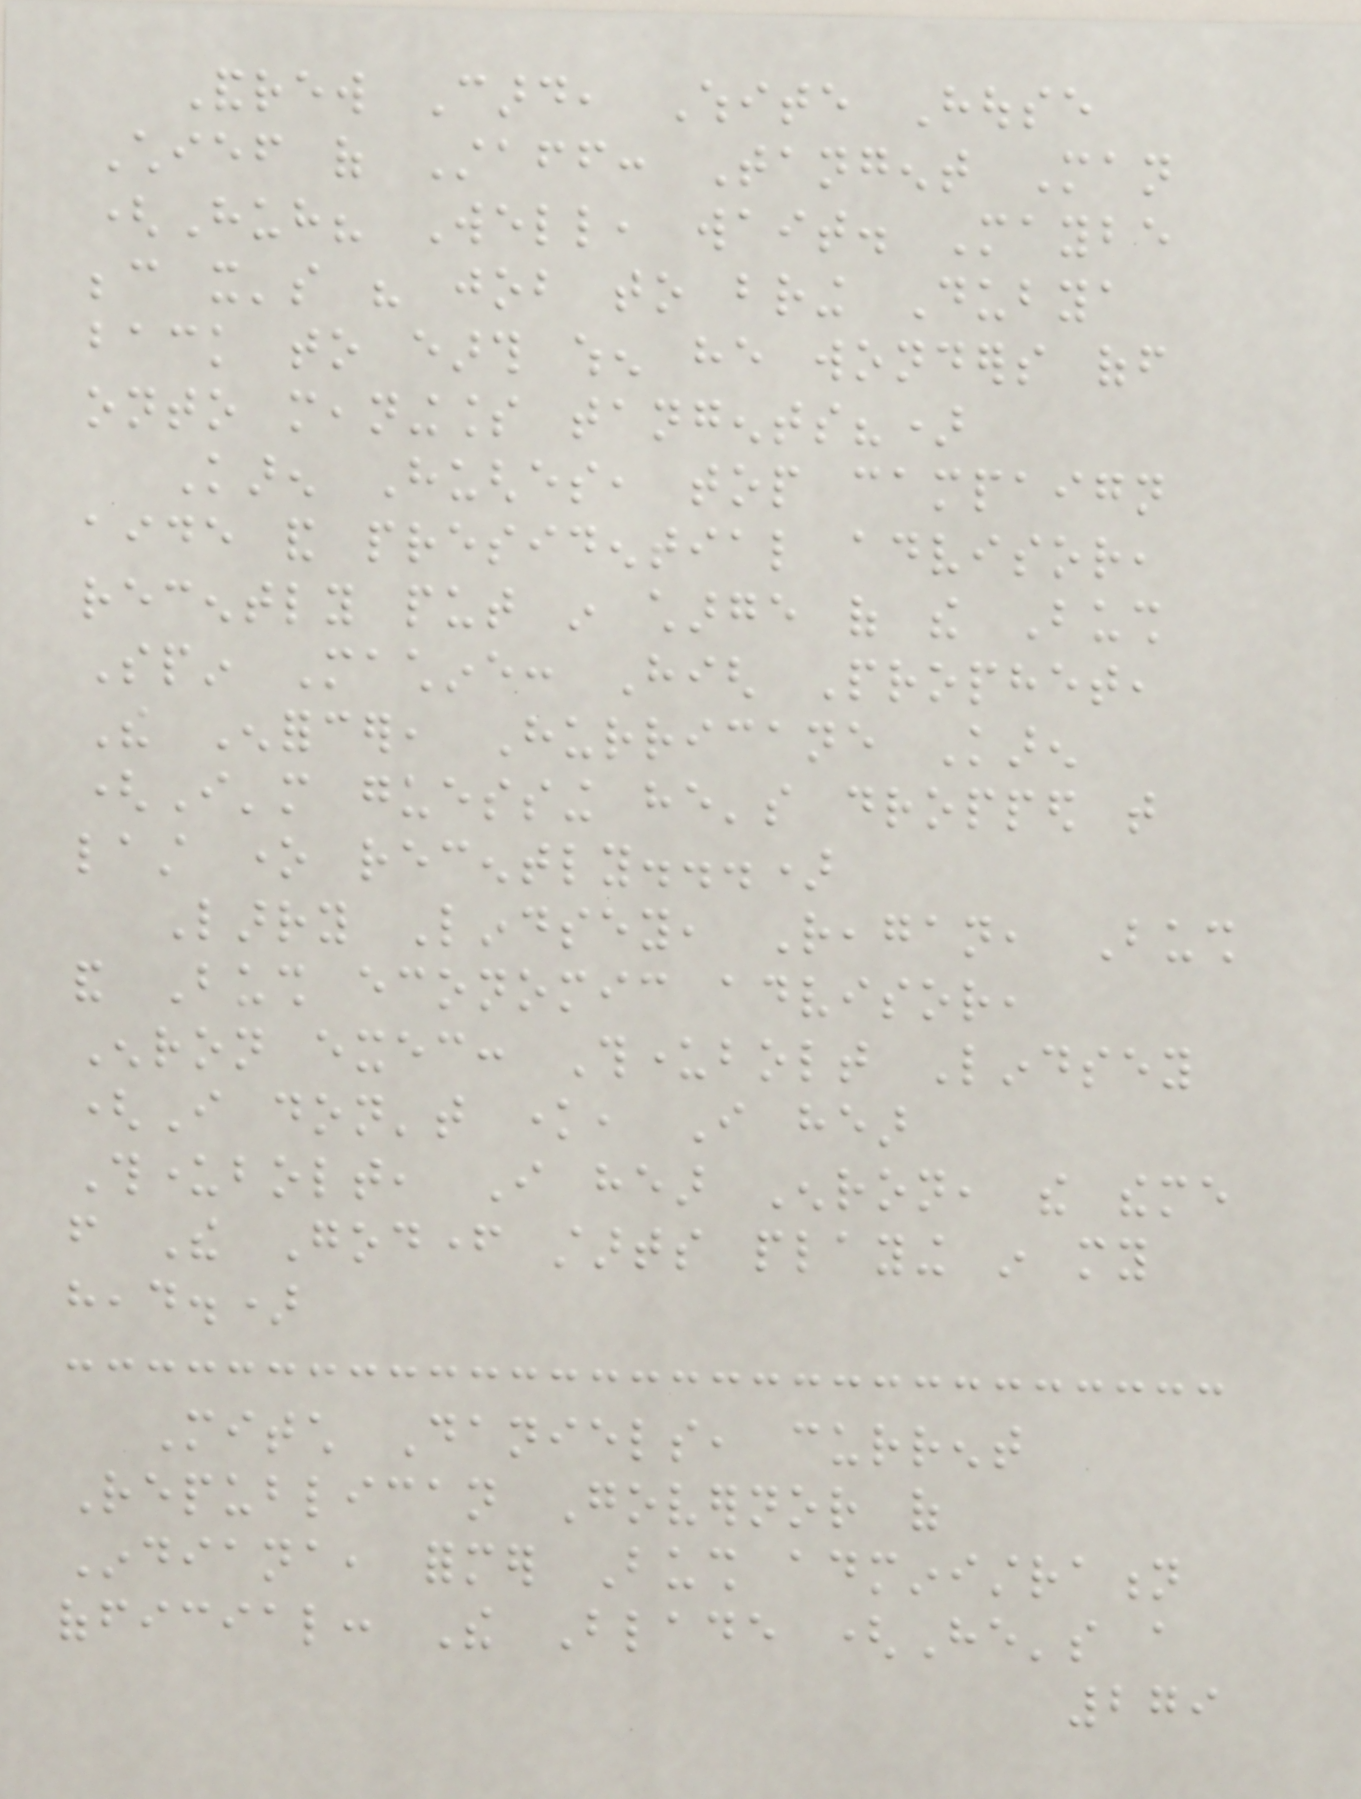Andrew Card, White House
Chief of Staff: Tangent Man
(Huh? Well, wait. Maybe
because it's his job to bring Dubya
back to earth when he wonders off
onto meaningless tangents?)
Karen Hughes, top campaign
aide and presidential advisor,
recently put in charge of the Bush
Spin Machine: High Prophet,
The Enforcer, Hurricane Karen
(I'm guessing he's dropped that
last one recently...)
Larry Lindsey, Reagan, Bush
and Bush economic advisor,
Enron exec: Thunderbolt Lindsey
(I don't know, I hear
Thunderbolt, I hear Enron, the theme
from The Godfather starts playing in my
head.)
Mitch Daniels, current
Republican Governor of
Indiana, former Bush administration
official: The Blade (He's a
279
